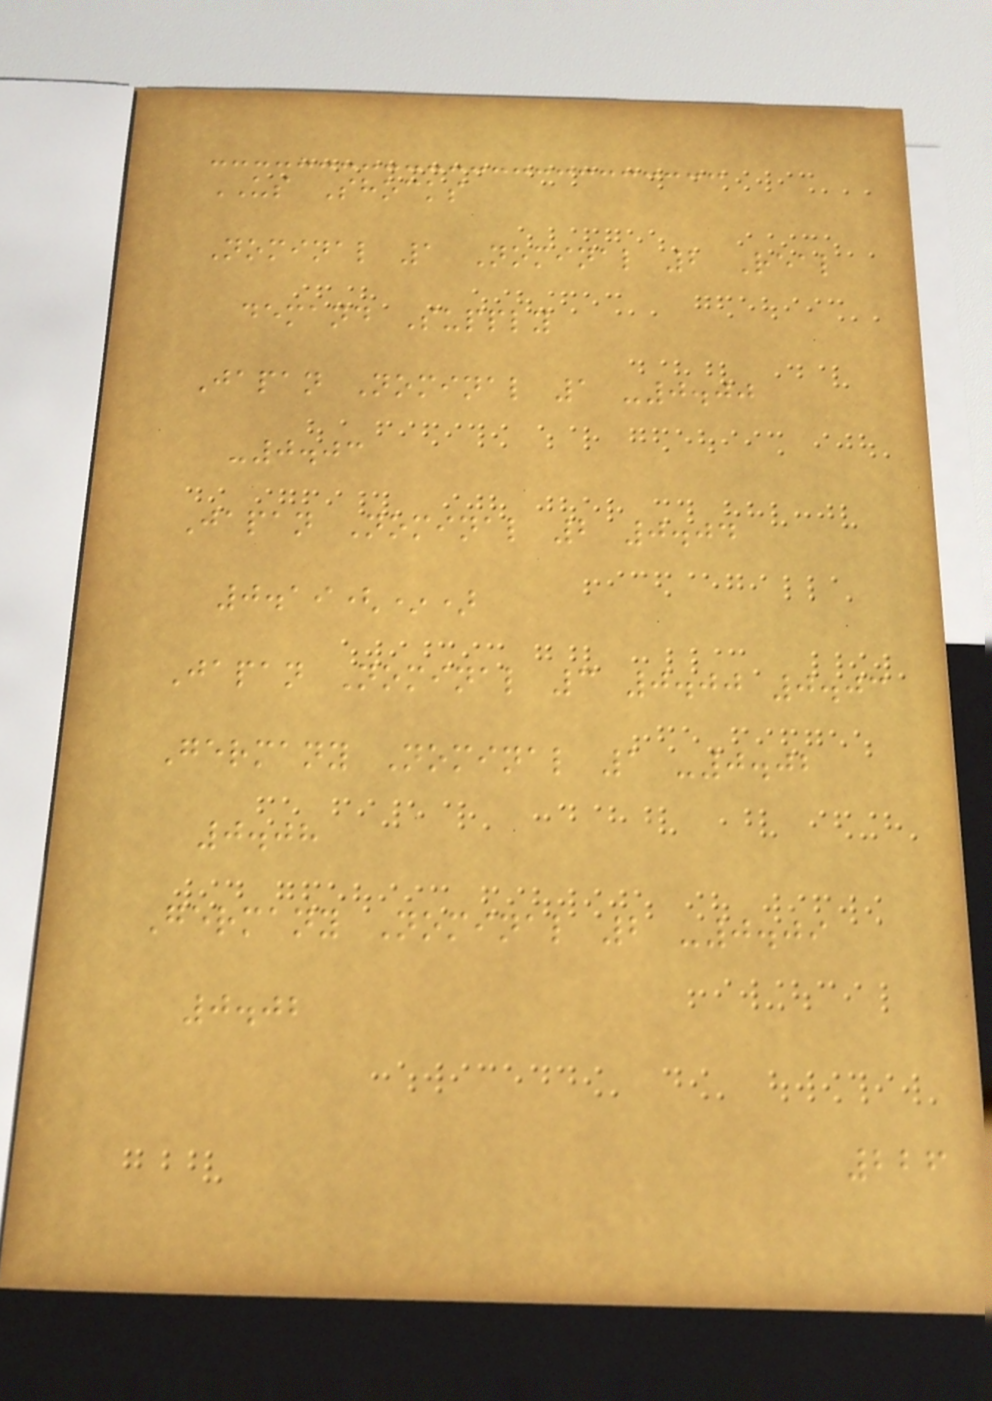US Shocks
Nominal 1 Nominal 2 Real
demand Supply
Japan Nominal 1 -0.00
-0.03
Japan Nominal 2 0.04
0.19(*)
Japan Nominal 3 0.00 0.03
Germany Nominal 1 -0.02
0.08
Germany Nominal 2 -0.09
0.02
226
